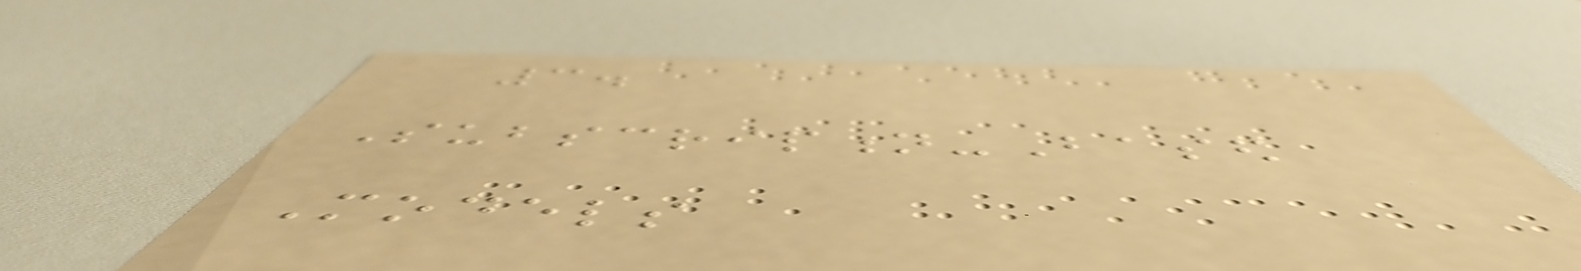3.
Subscription-Based
Models
